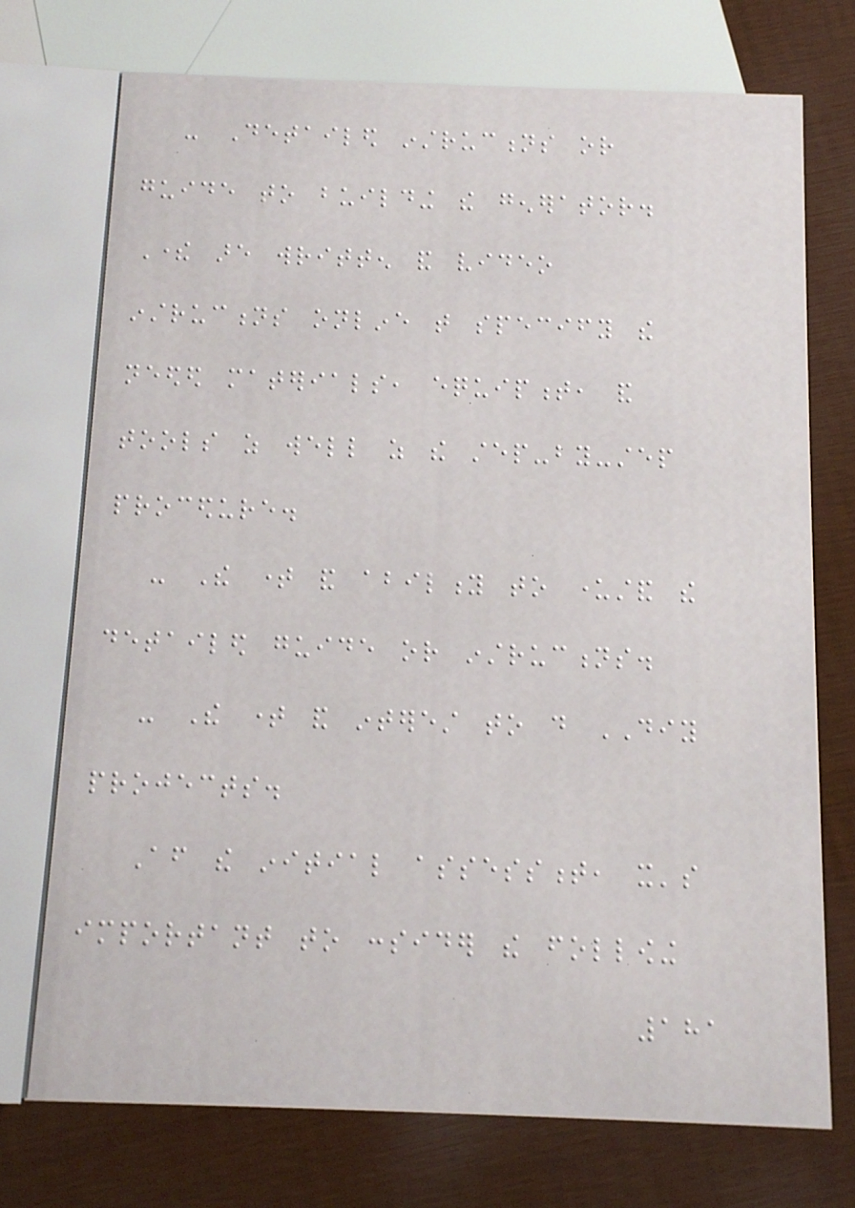- Detailed instructions or
guide to building the generator.
There are written and video
instructions online that specify the
needed materials, equipment, and
tools as well as the step-by-step
procedure.
- The time and ability to understand the
detailed guide or instructions.
- The time and interest to do DIY
projects.
After the initial assessment, it's
important to consider the following
181
